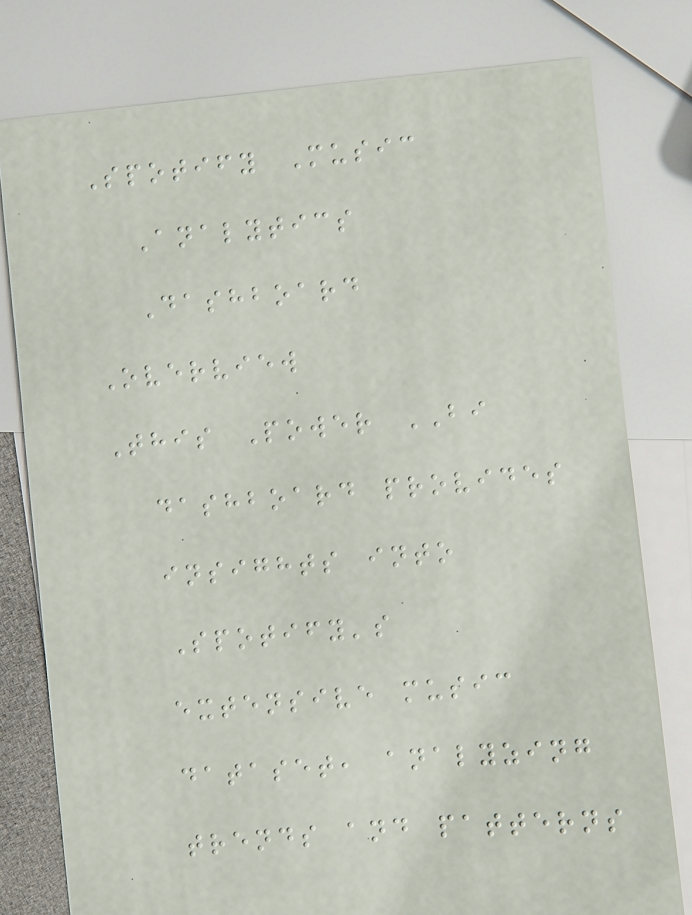Spotify Music
Analytics
Dashboard
Overview
This Power BI
dashboard provides
insights into
Spotify's
extensive music
dataset, analyzing
trends and patterns
